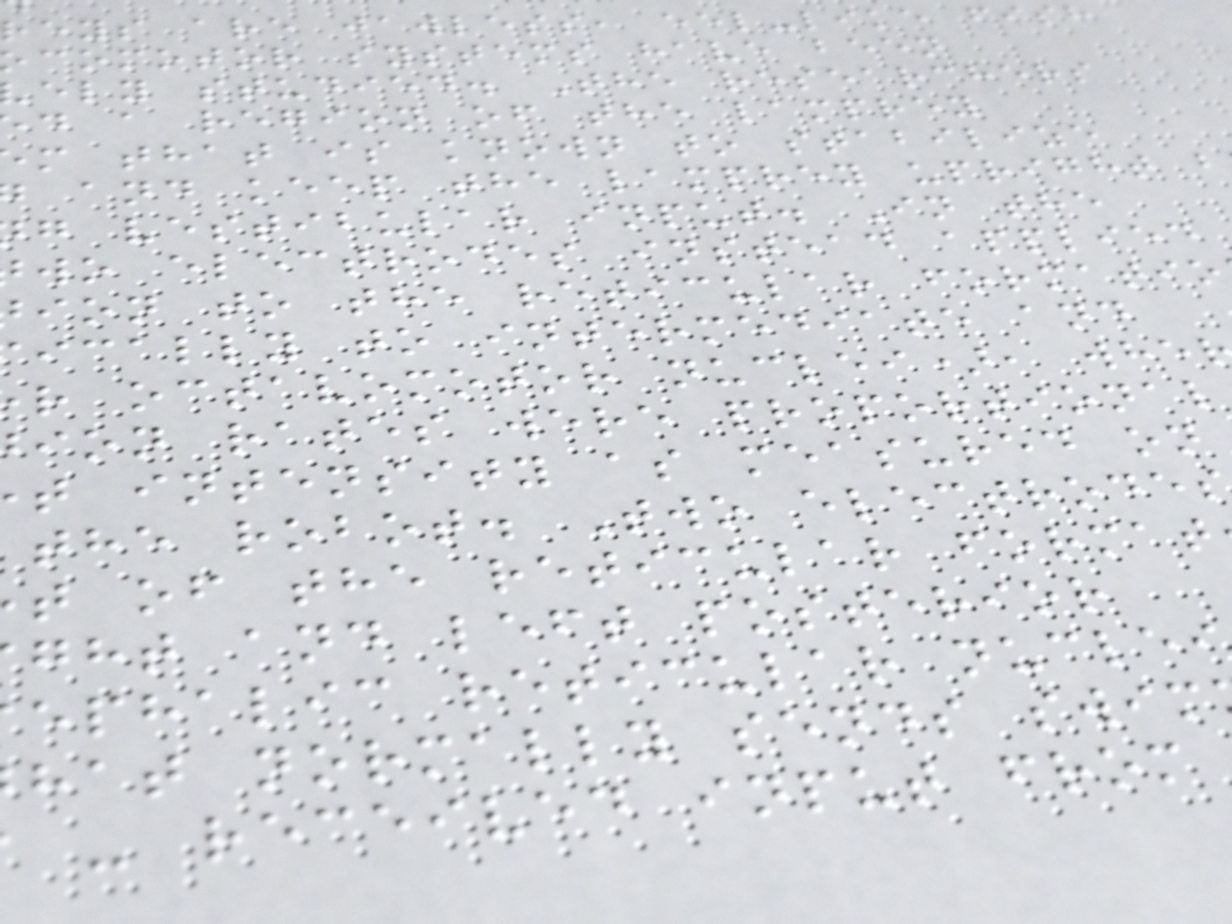reys are jawless, eel-like fish
comotor systems have been
ely studied. The researchers
d a region of the lamprey
m that is known to stabilize
and keep the lamprey upright b
g vestibular input. In the
wo electrodes instead applied
ion to the reticular formatio
ically to intermediate and
r octavomotor nuclei), whe
ion rates were proportional
t intensity as measured on
the robot. Two electrode
t of the reticular format
ght and left posterior
ephalic reticular nuclei
hat normally sends swim
- received input from
